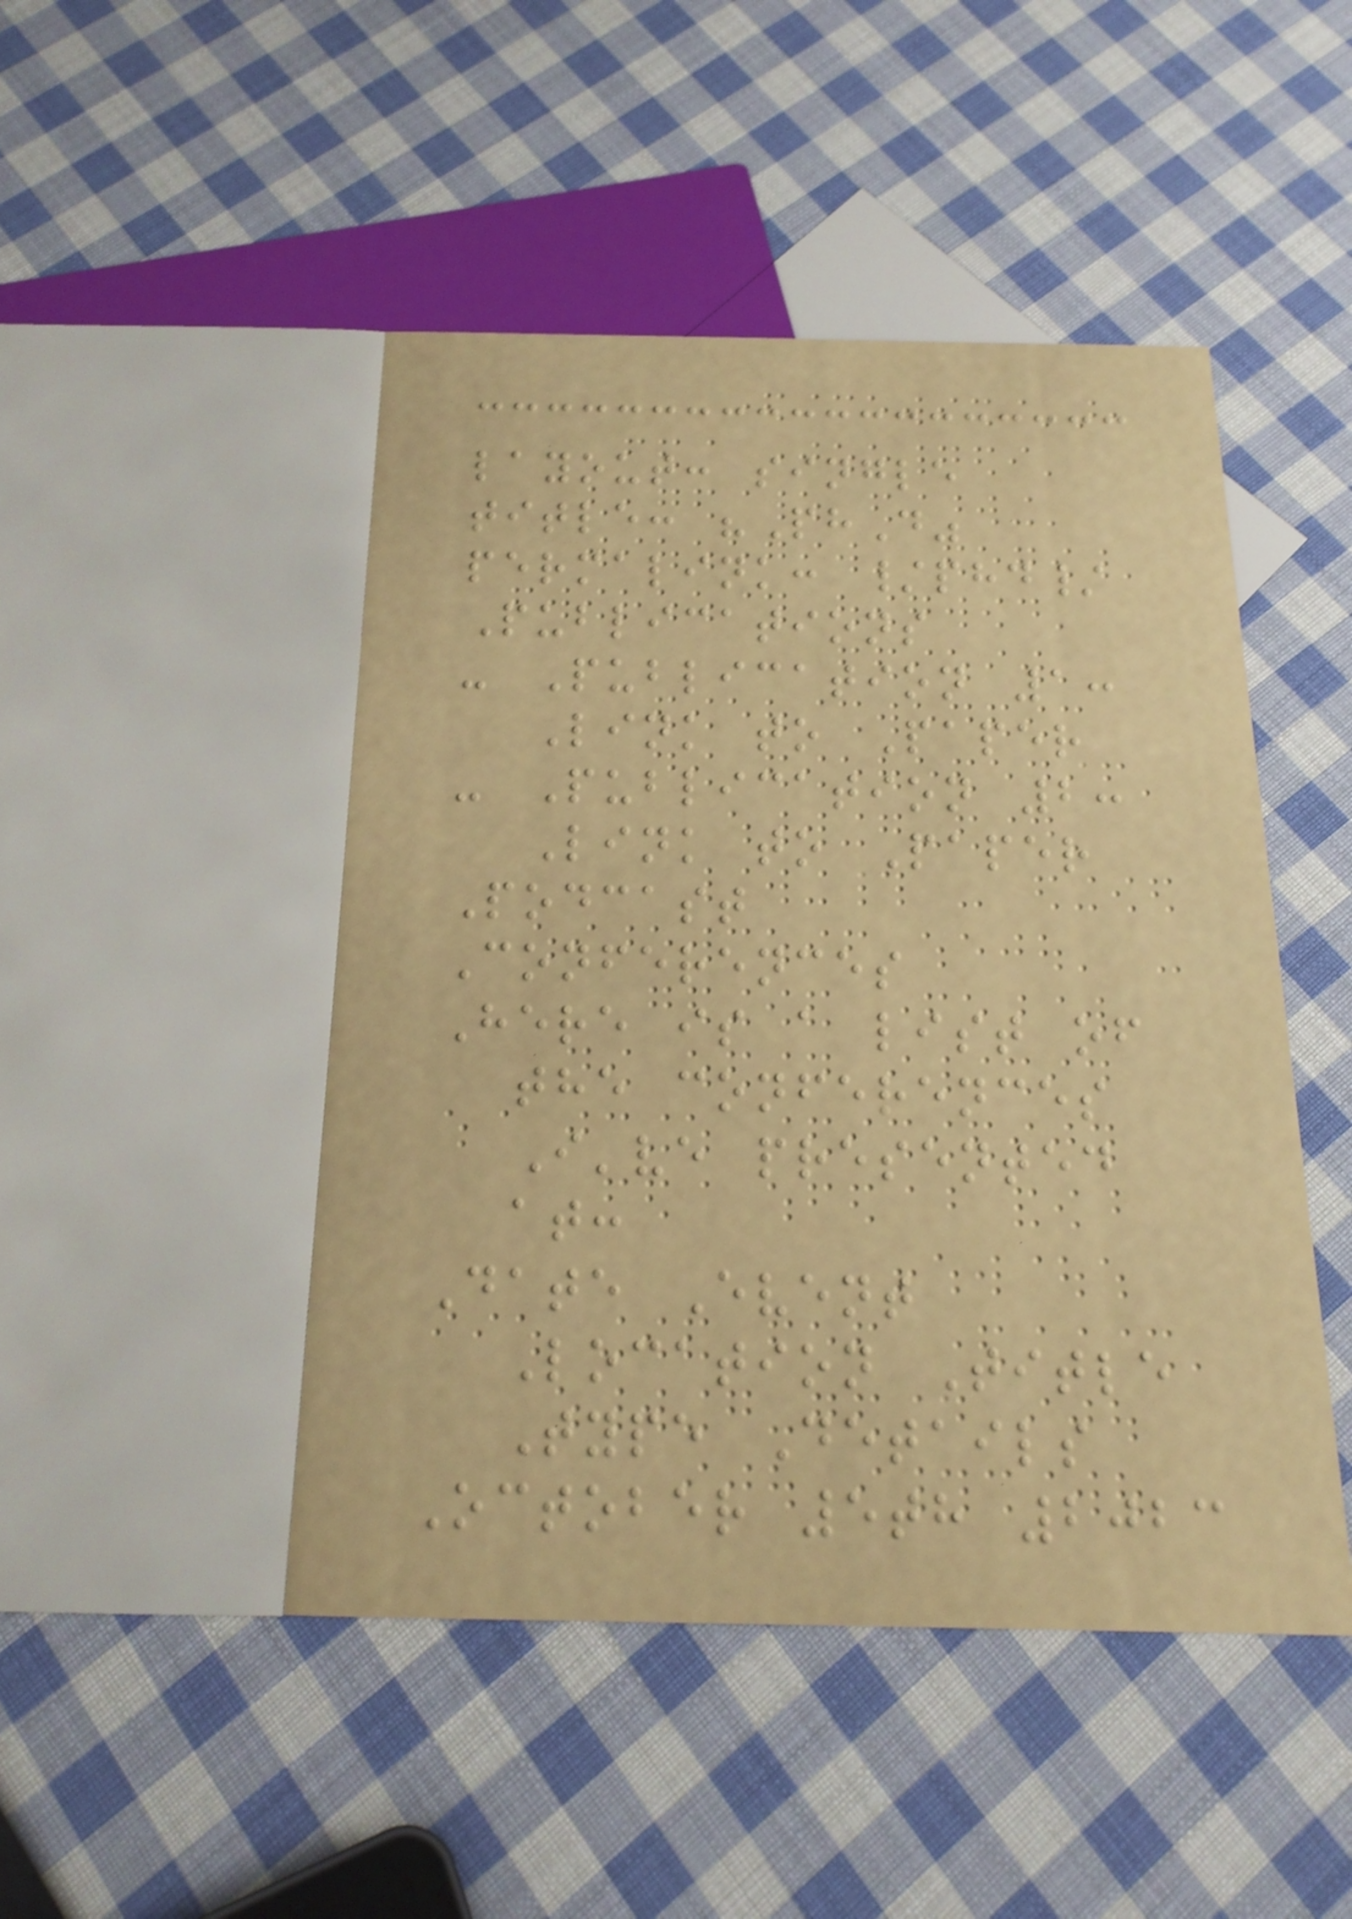layout: single
title: "PhD"
permalink: /phd/
Publications
- Publication 1:
Link to Paper
- Publication 2:
Link to Paper
Podcast
Conferences
Here is a list of
the conferences
I've presented
at:
Date Event
Location Title
Type Details
October 5th 2023
